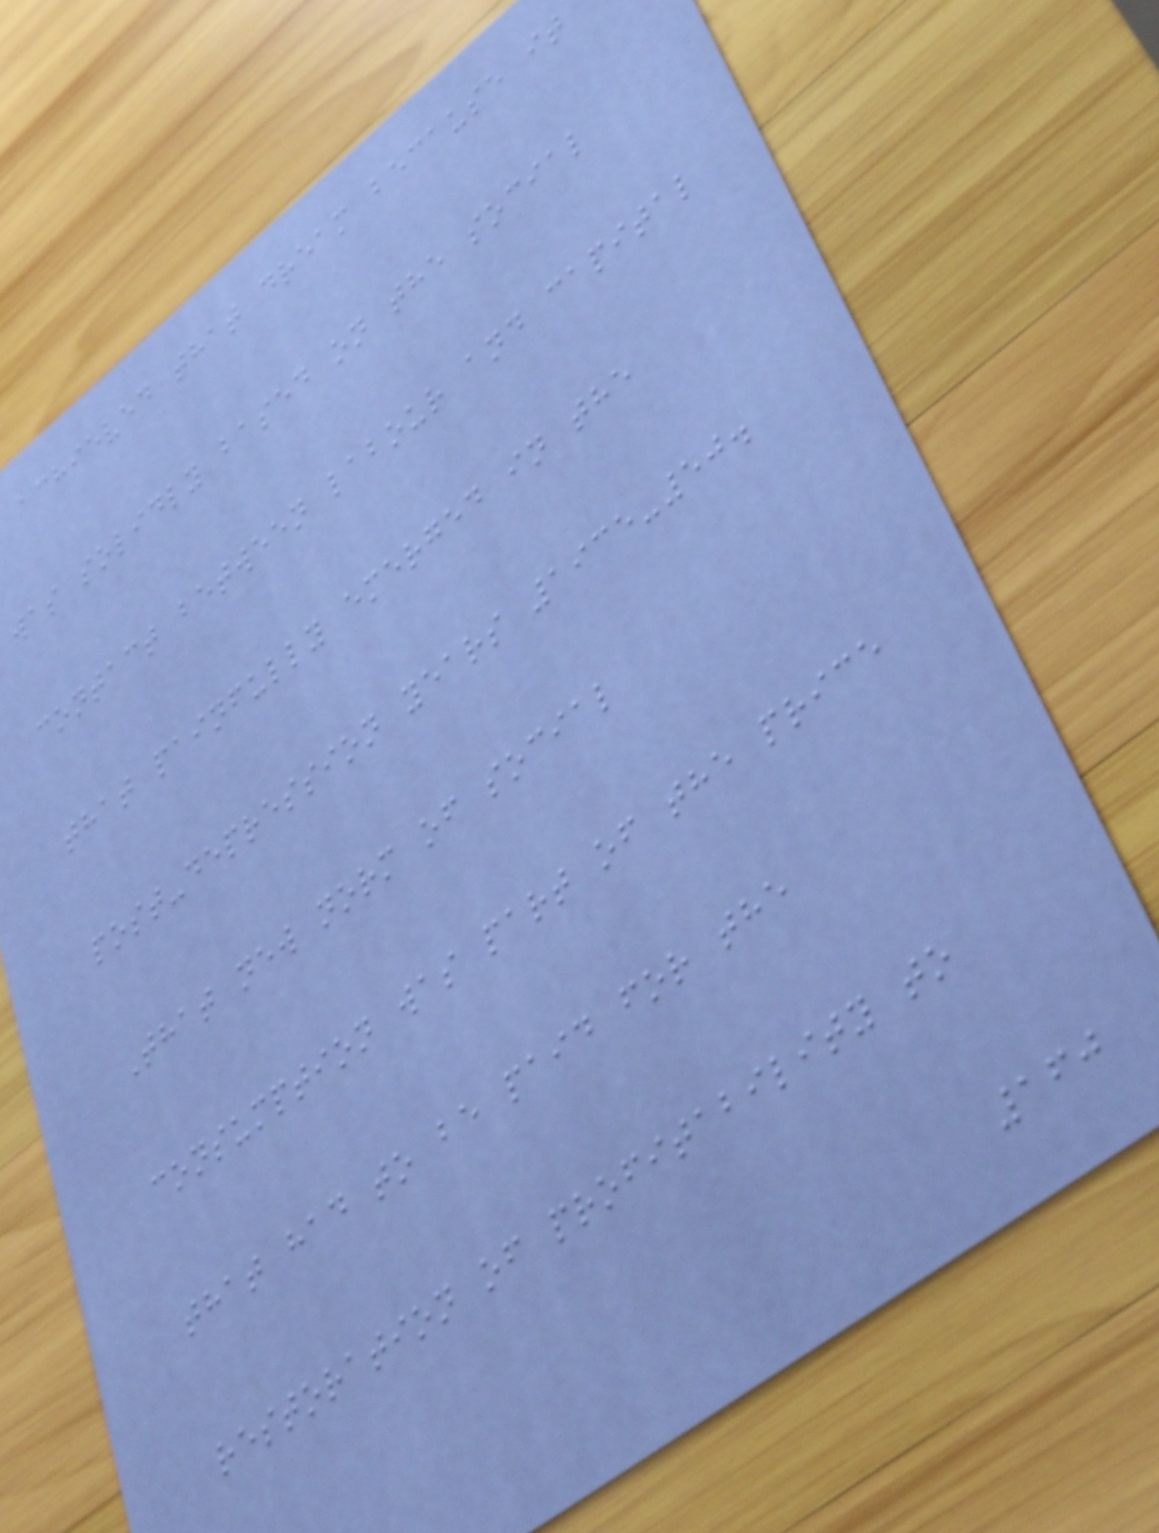achieved that dream because it
was solidly based on the social
contact between labour and capital
that painfully emerged in the
post-depression years 1935-50.
That new norm of social
consumption was part of the price
that had to be paid for the
restoration of profitability to
160
